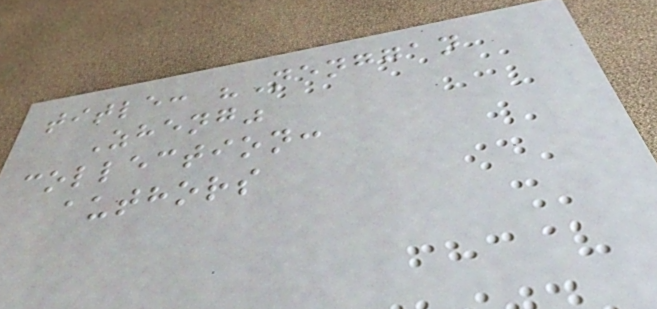title: "Nenggan
Zheng"
collection:
authors
